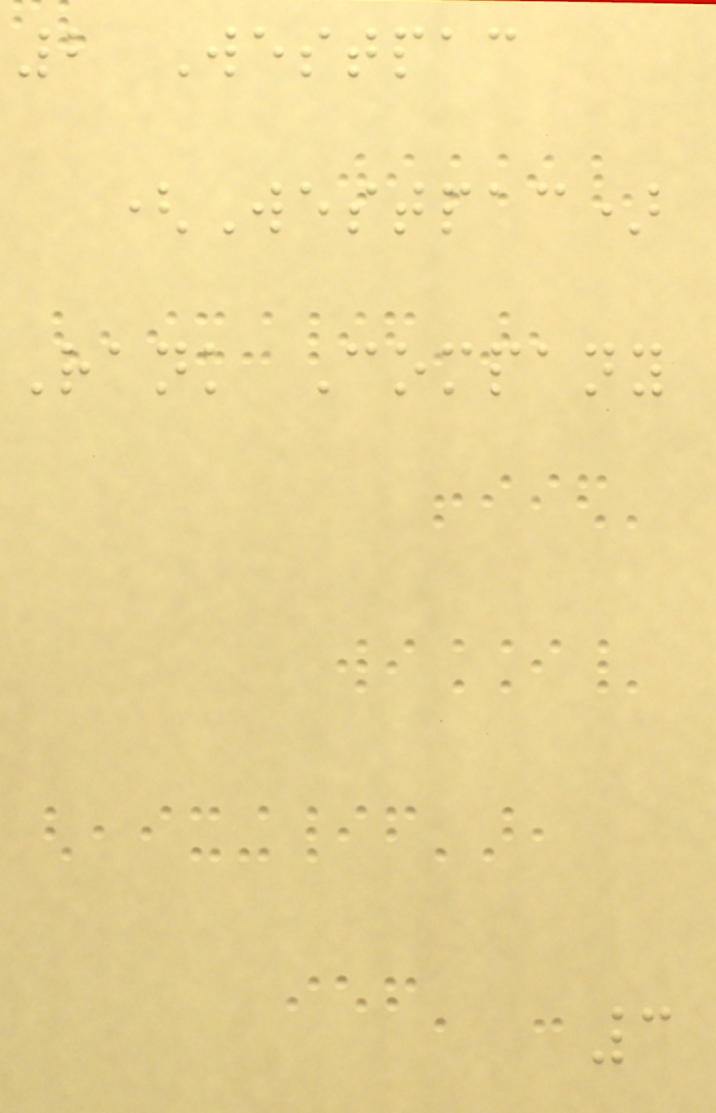2 Westpac
(Westpac)
Rank Company
3
